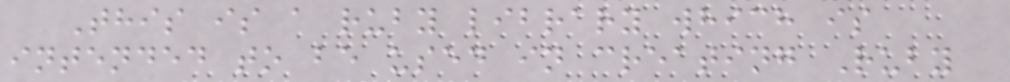This is a ruby library which is
intended to be used in creating Ruby
